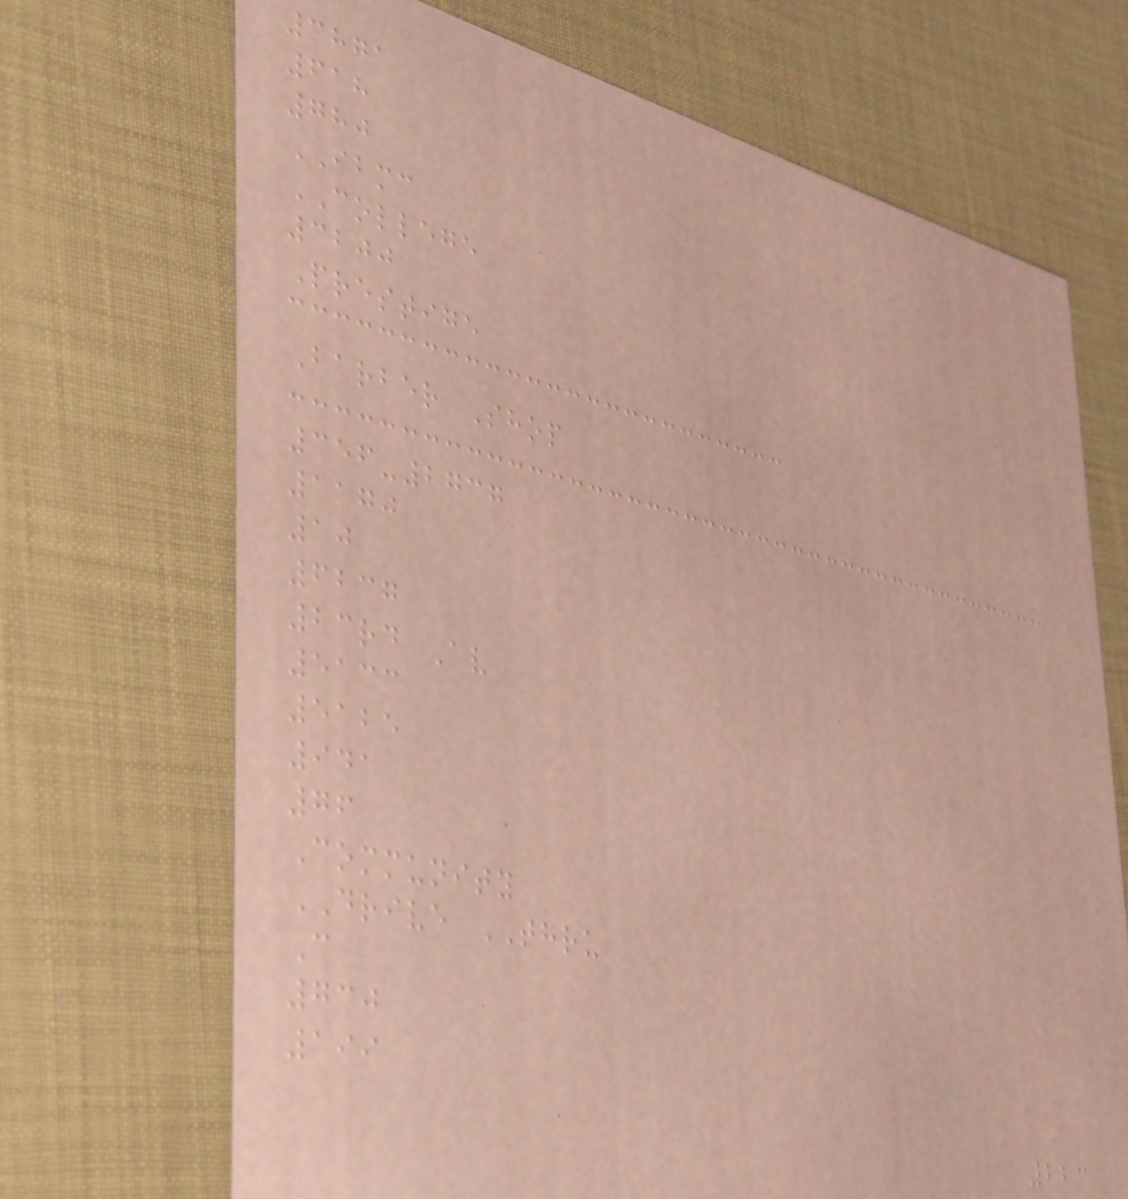3871
618
780
IBMC
COLLEGE
3200
Prestige
Barber Shop
356-2737
1170
10
6237
23rd Av
5133
5125
941
76
Community
DRIVE THRU
C
730
199
223
